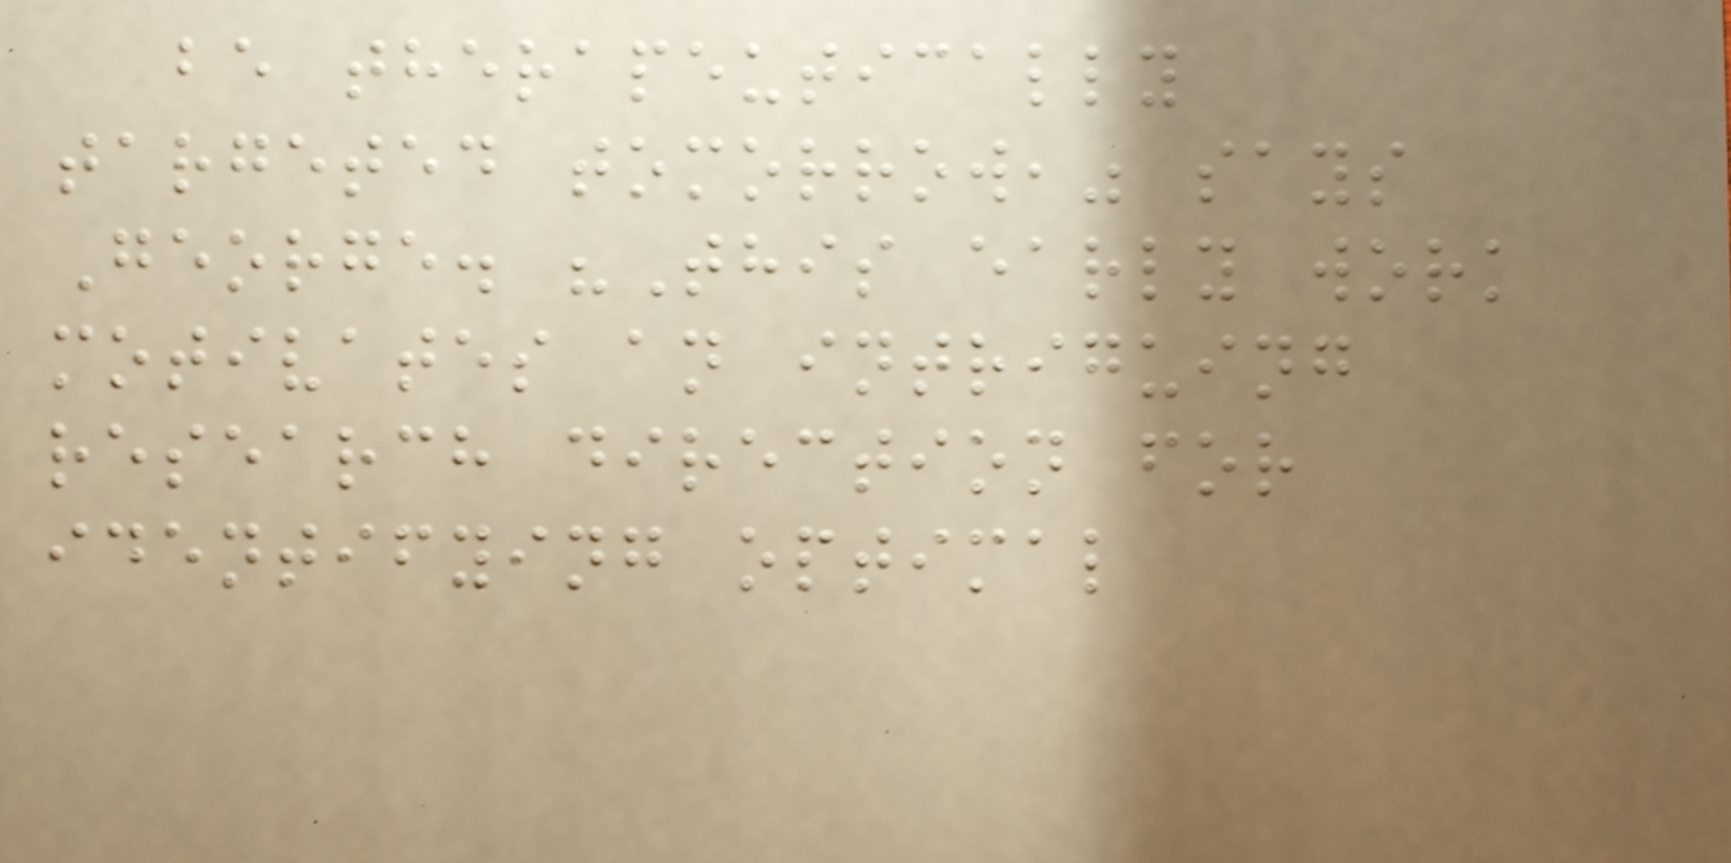be therapeutically
targeted tomorrow," says
George. "This early work
motivates an intriguing
research direction for
identifying optimal
